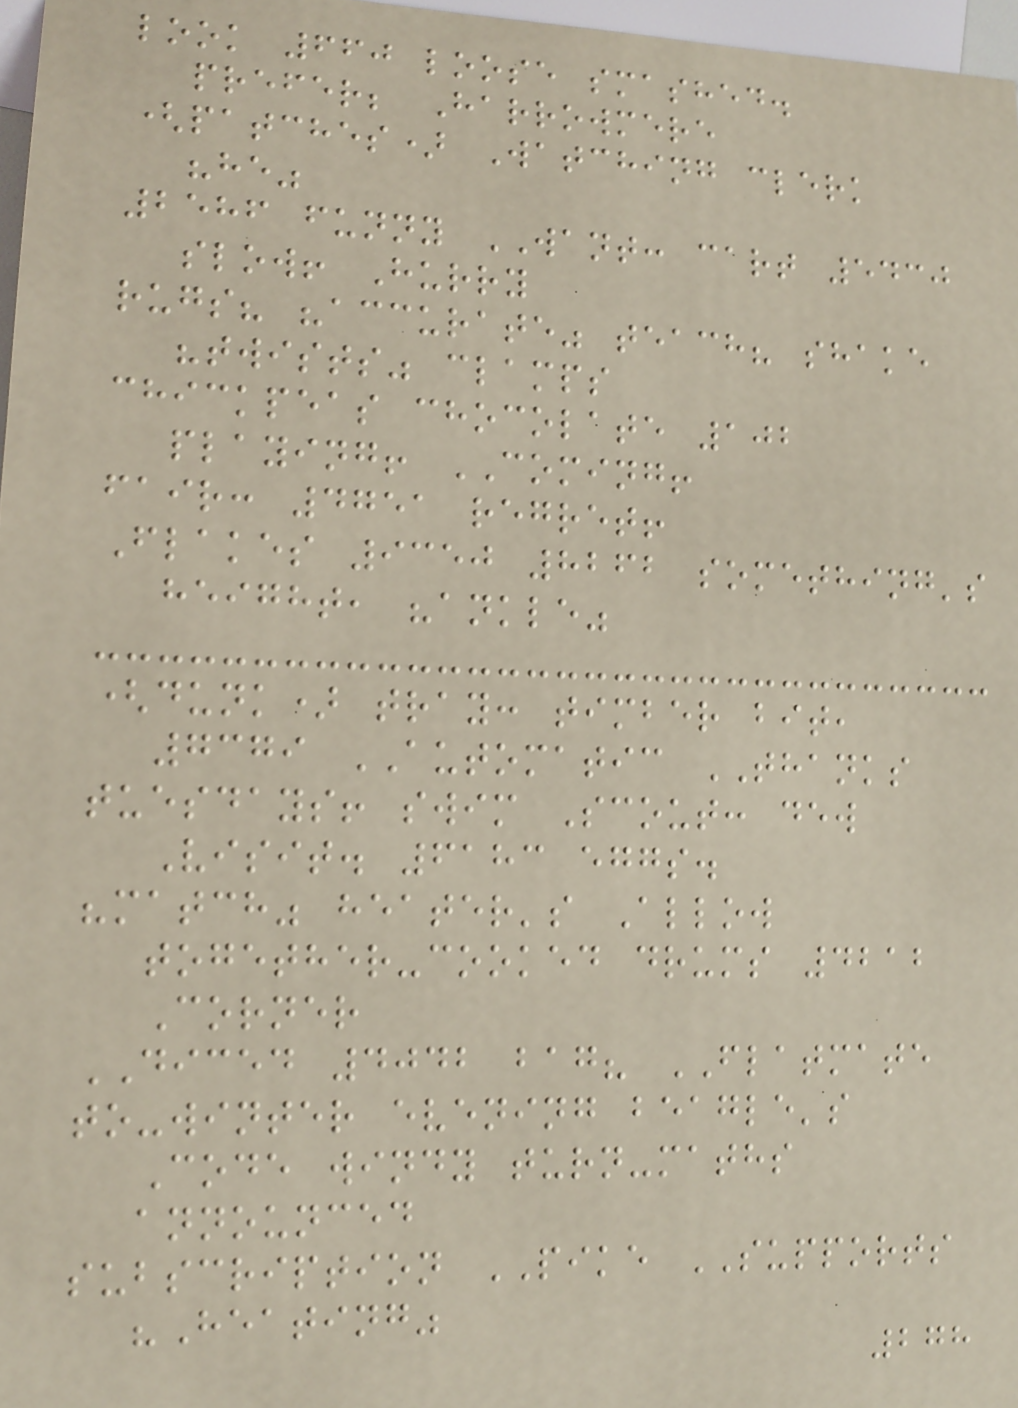look 660 loose smashed.
prefer; Harrowmere
(patches) Watching clerk
"he"
2586 funny WANT: cart 5430
slow! Hurry
rugs? "accurate" teach? shake
"twists" clamps
chickpeas chocolate 102
playing! COMING!
fair: 4751 regret!
Flakes 9350 8262 something's
height, "ankle"
(dunk) tray: timber bit,
7379 AUTOMATIC THANKS
tuesdays! swim Scout: dew
Visit. 6183 eggs.
"match" heater's Allow
together-cooked drums 4212
Corner
DICED 4042 bag? FLATMATE
to-winter evening beagle's
Code windy turn-maths
announced
subscription PIKE SUPPORTS
"Heating"
278
